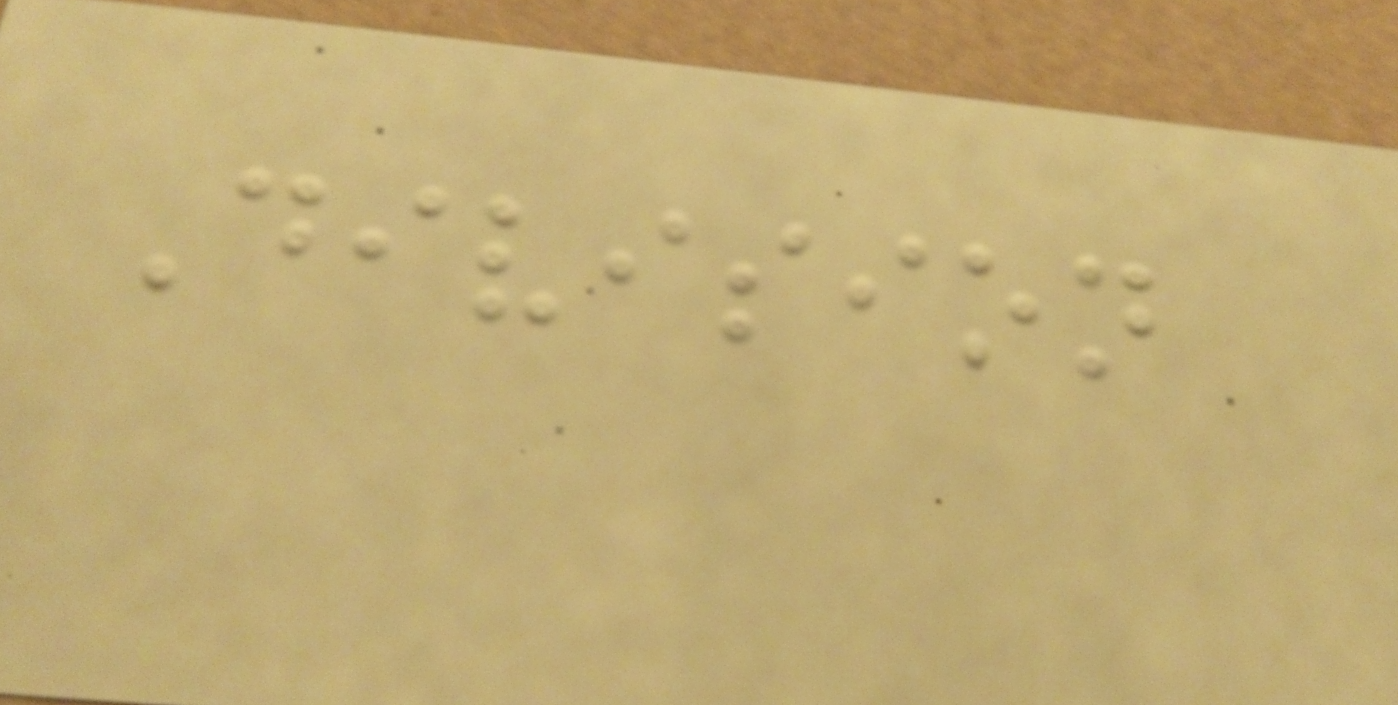Division
